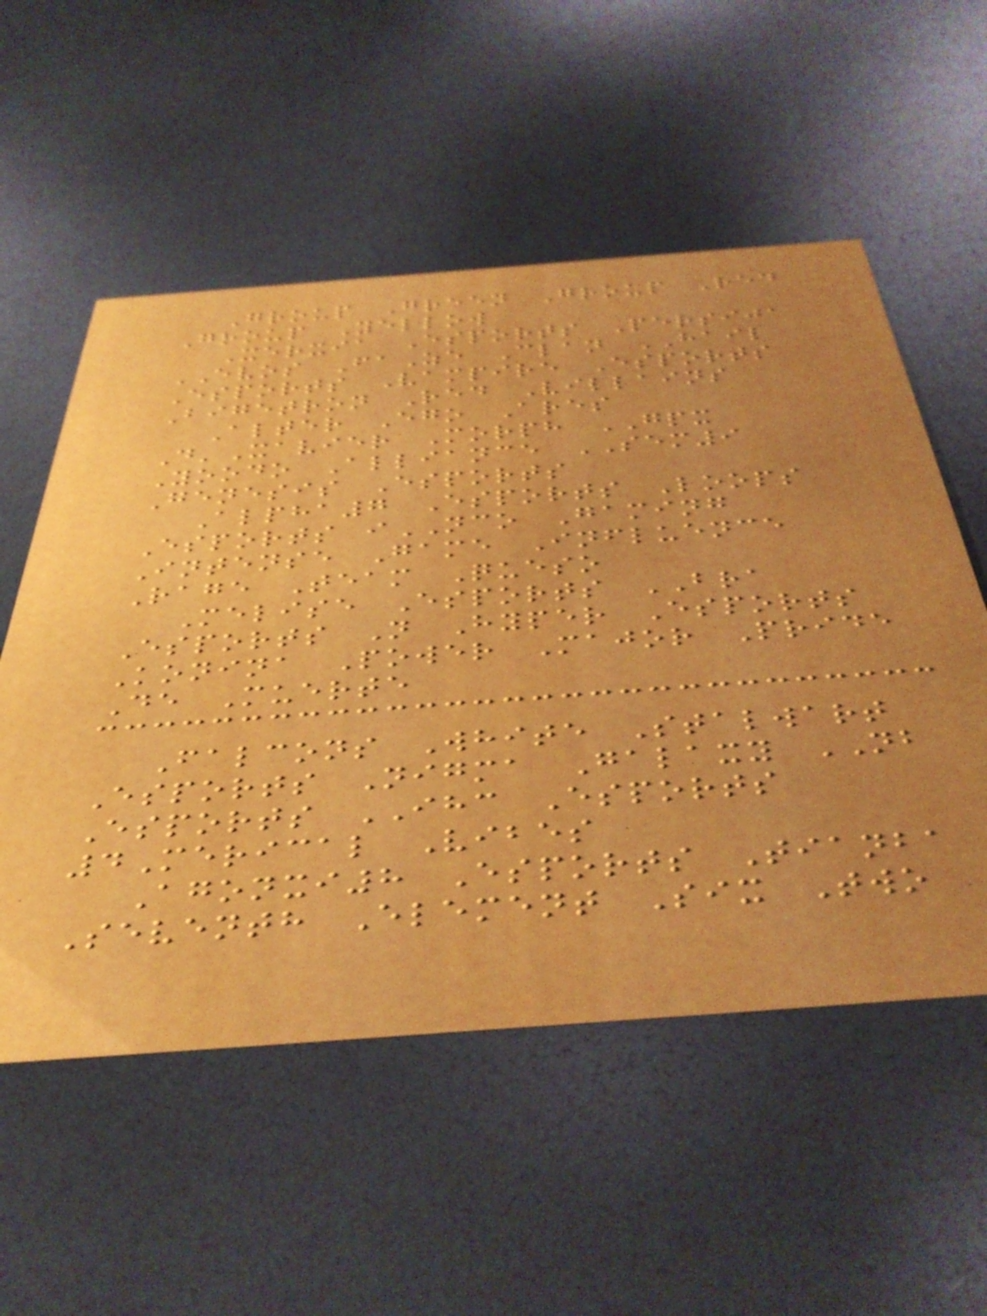Group Green Group Red
Group Yellow
Xerxia Esports Persija
EVOS FaZe Clan HAIL
Esports Vampire Esports
Bigetron Red Villains
Alter Ego Ares
D'Xavier Morph GPX
Yoodo Alliance SEM9
Genesis Esports
Alpha7 Esports Loops
Esports iNCO Gaming
Intense Game Influence
Rage Team Queso
Melise Esports BRA
Esports N Hyper Esports
Konina Power Major Pride
De Muerte
Falcons White Stalwart
Esports Nigma Galaxy NB
Esports IHC Esports
4Merical Vibes
Agonxi8 Esports Tianba
Seventh Element Six Two
